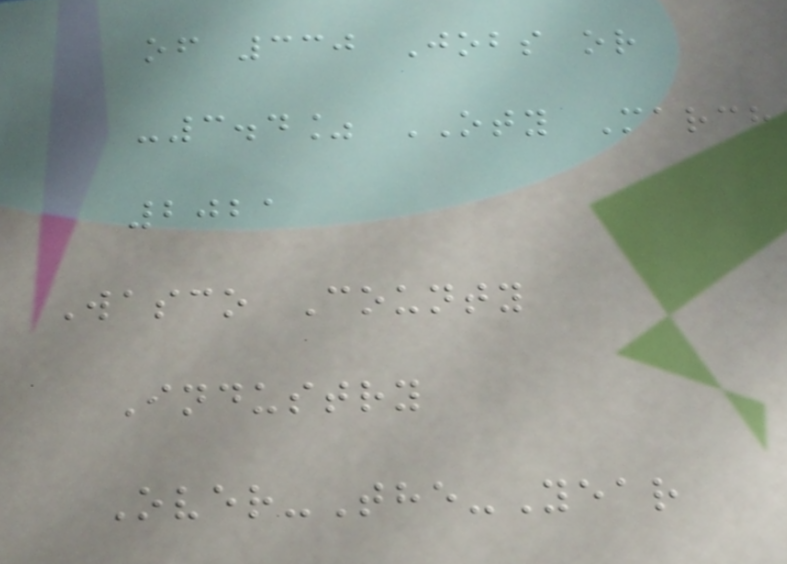of 330 Jobs or
-3.4% OTY March
2021
Wasco County
Industry
Over-The-Year
